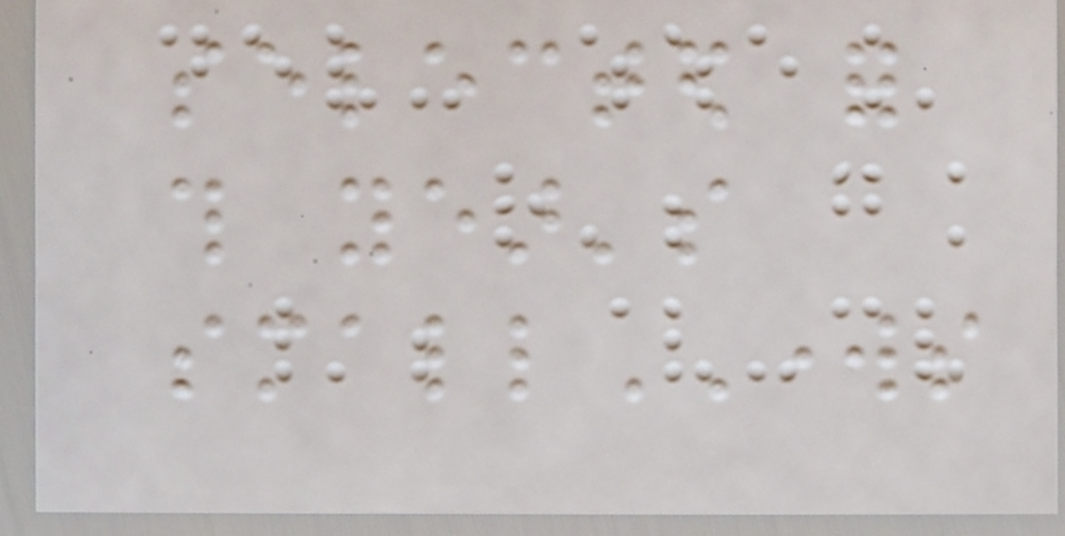selected for
this year's
smallWORKS
